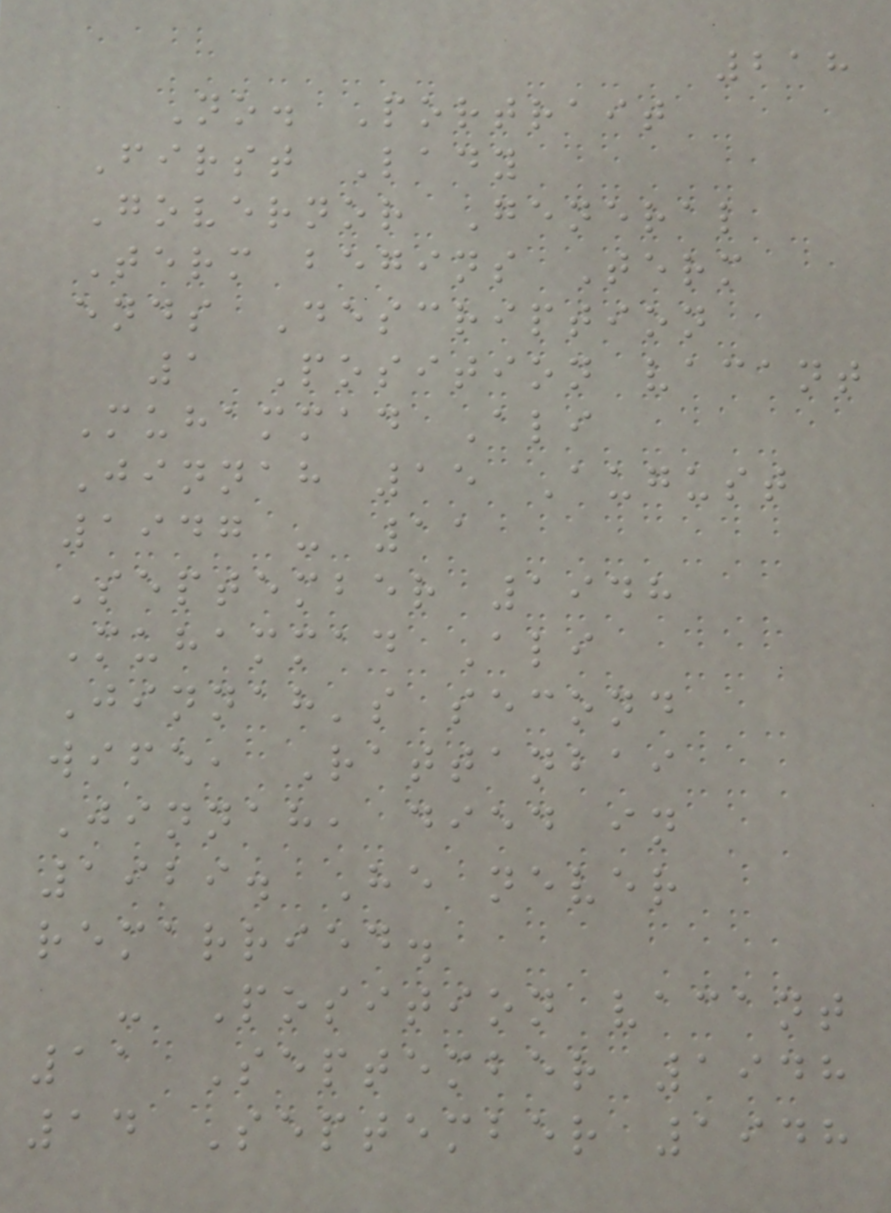218
No. Portrait
First Lady
Governor General
Term begins Term
ends Description
1 Position vacant
Muhammad Ali
Jinnah 15 August
1947 - 11
September 1948
Muhammad Ali
Jinnah's second
wife, Rattanbai
Jinnah, died in
1929. He never
remarried.
- Position vacant
11 September 1948
14 September 1948
